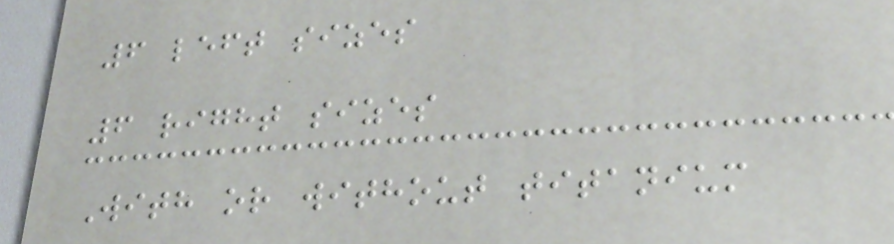6 left sizes
6 right sizes
With or without titanium
